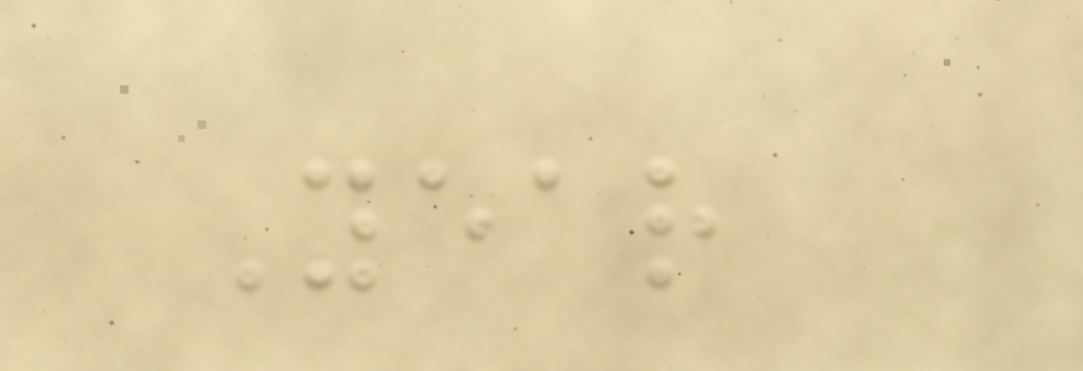Year
